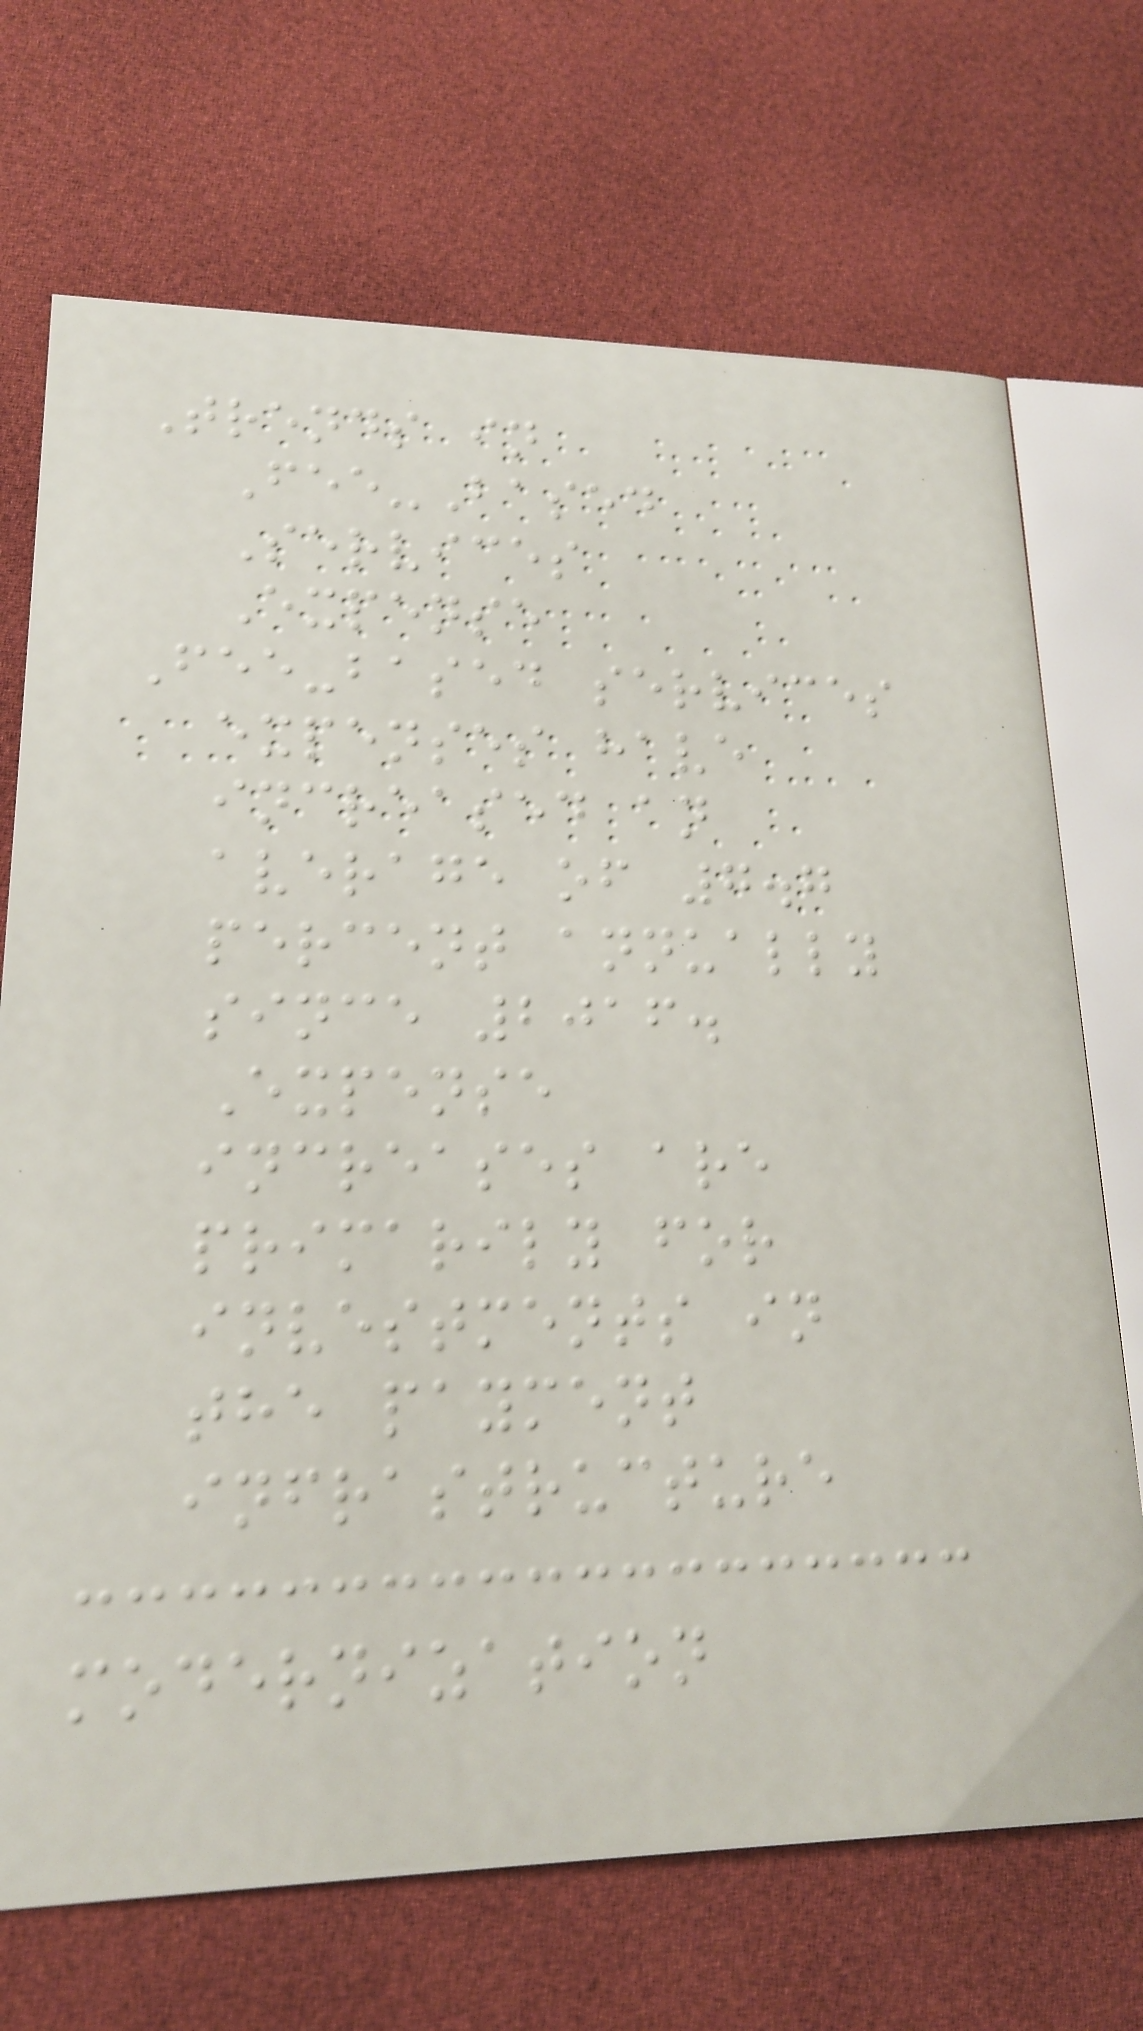Trends in
Fee-Based
Services
Expense
Fee-based services
expenses have
increased an
average of 7.7
percent annually
since 2016.
Expense
increases are
primarily for
investments in
the payment
infrastructure
modernization
